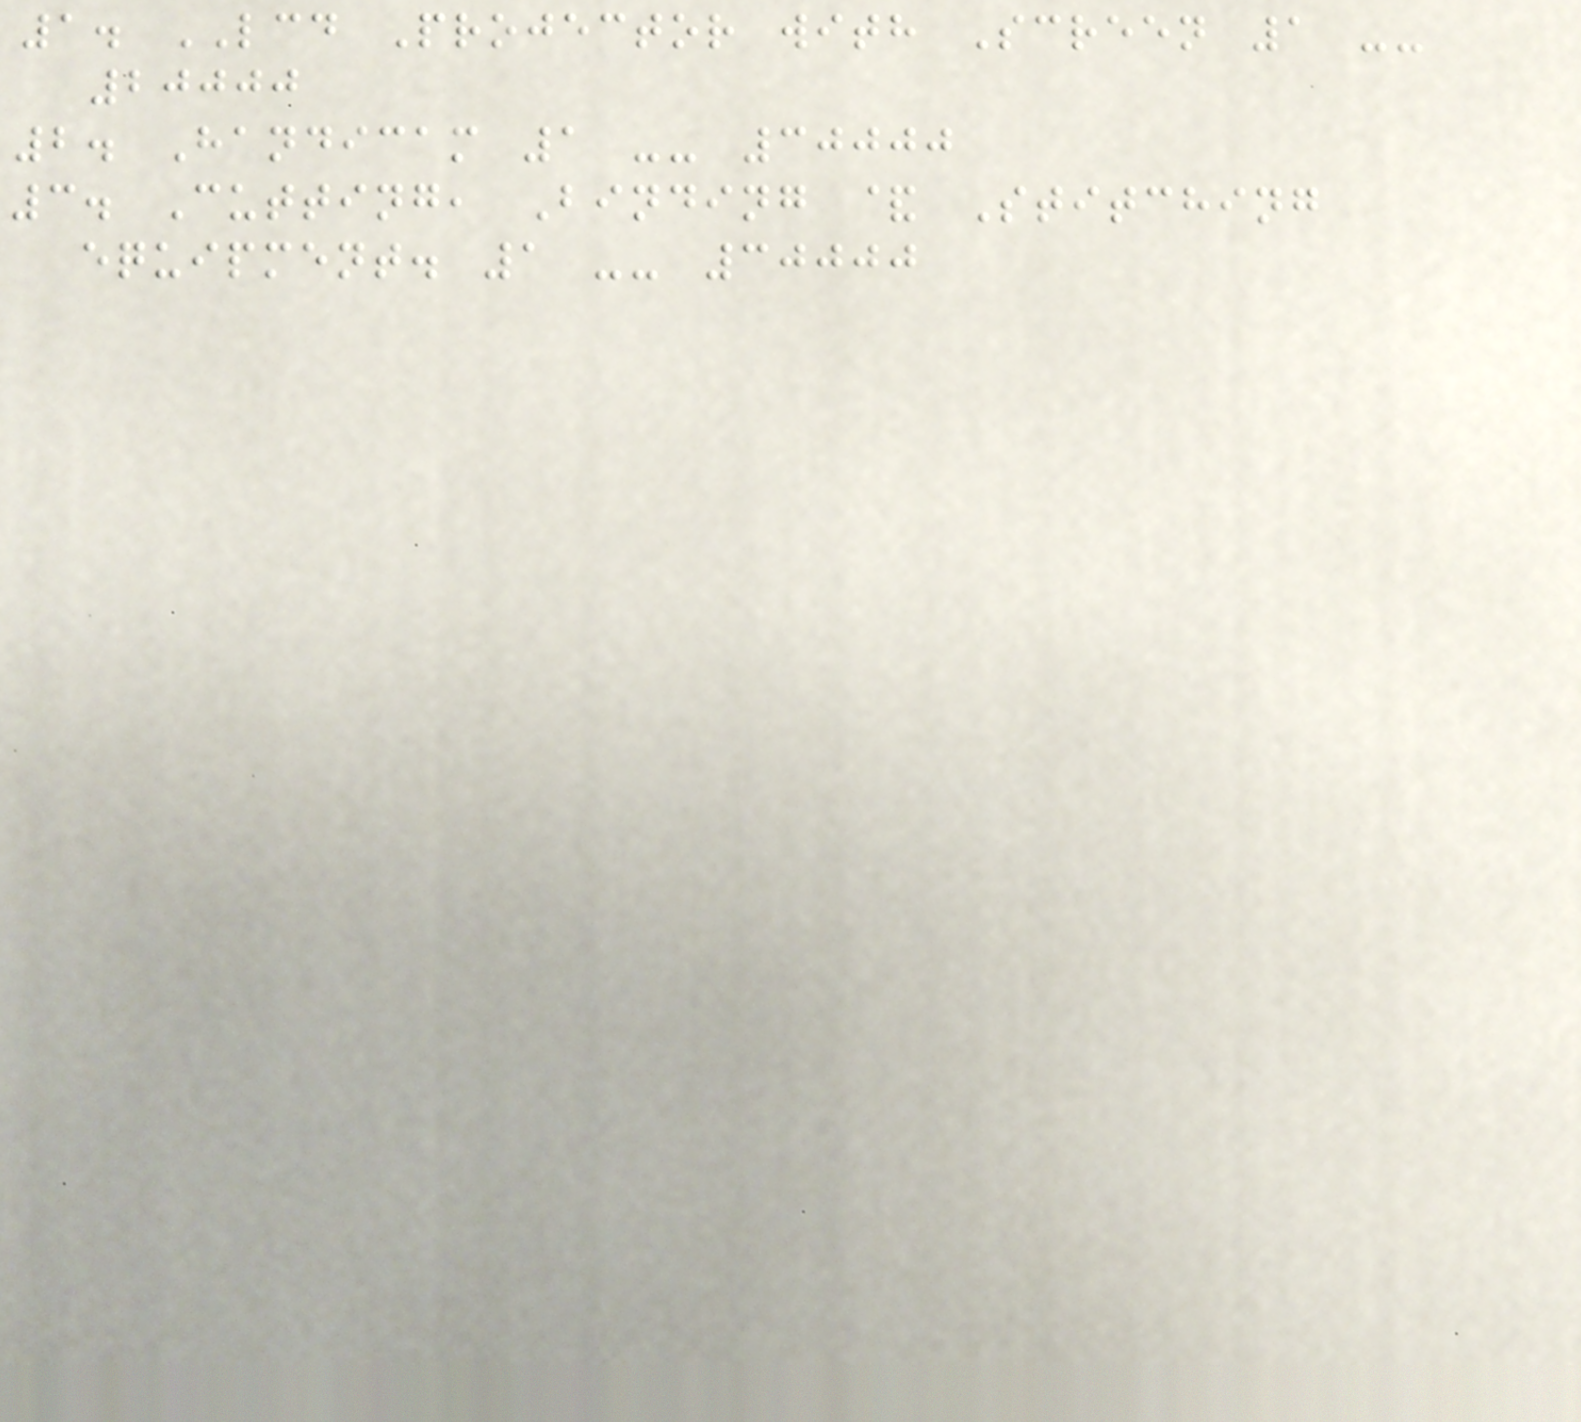1. LCD Projector with Screen 1 --
20000
2. Handicam 1 -- 30000
3. Cutting, Binding & Stitching
equipment. 1 -- 30000
